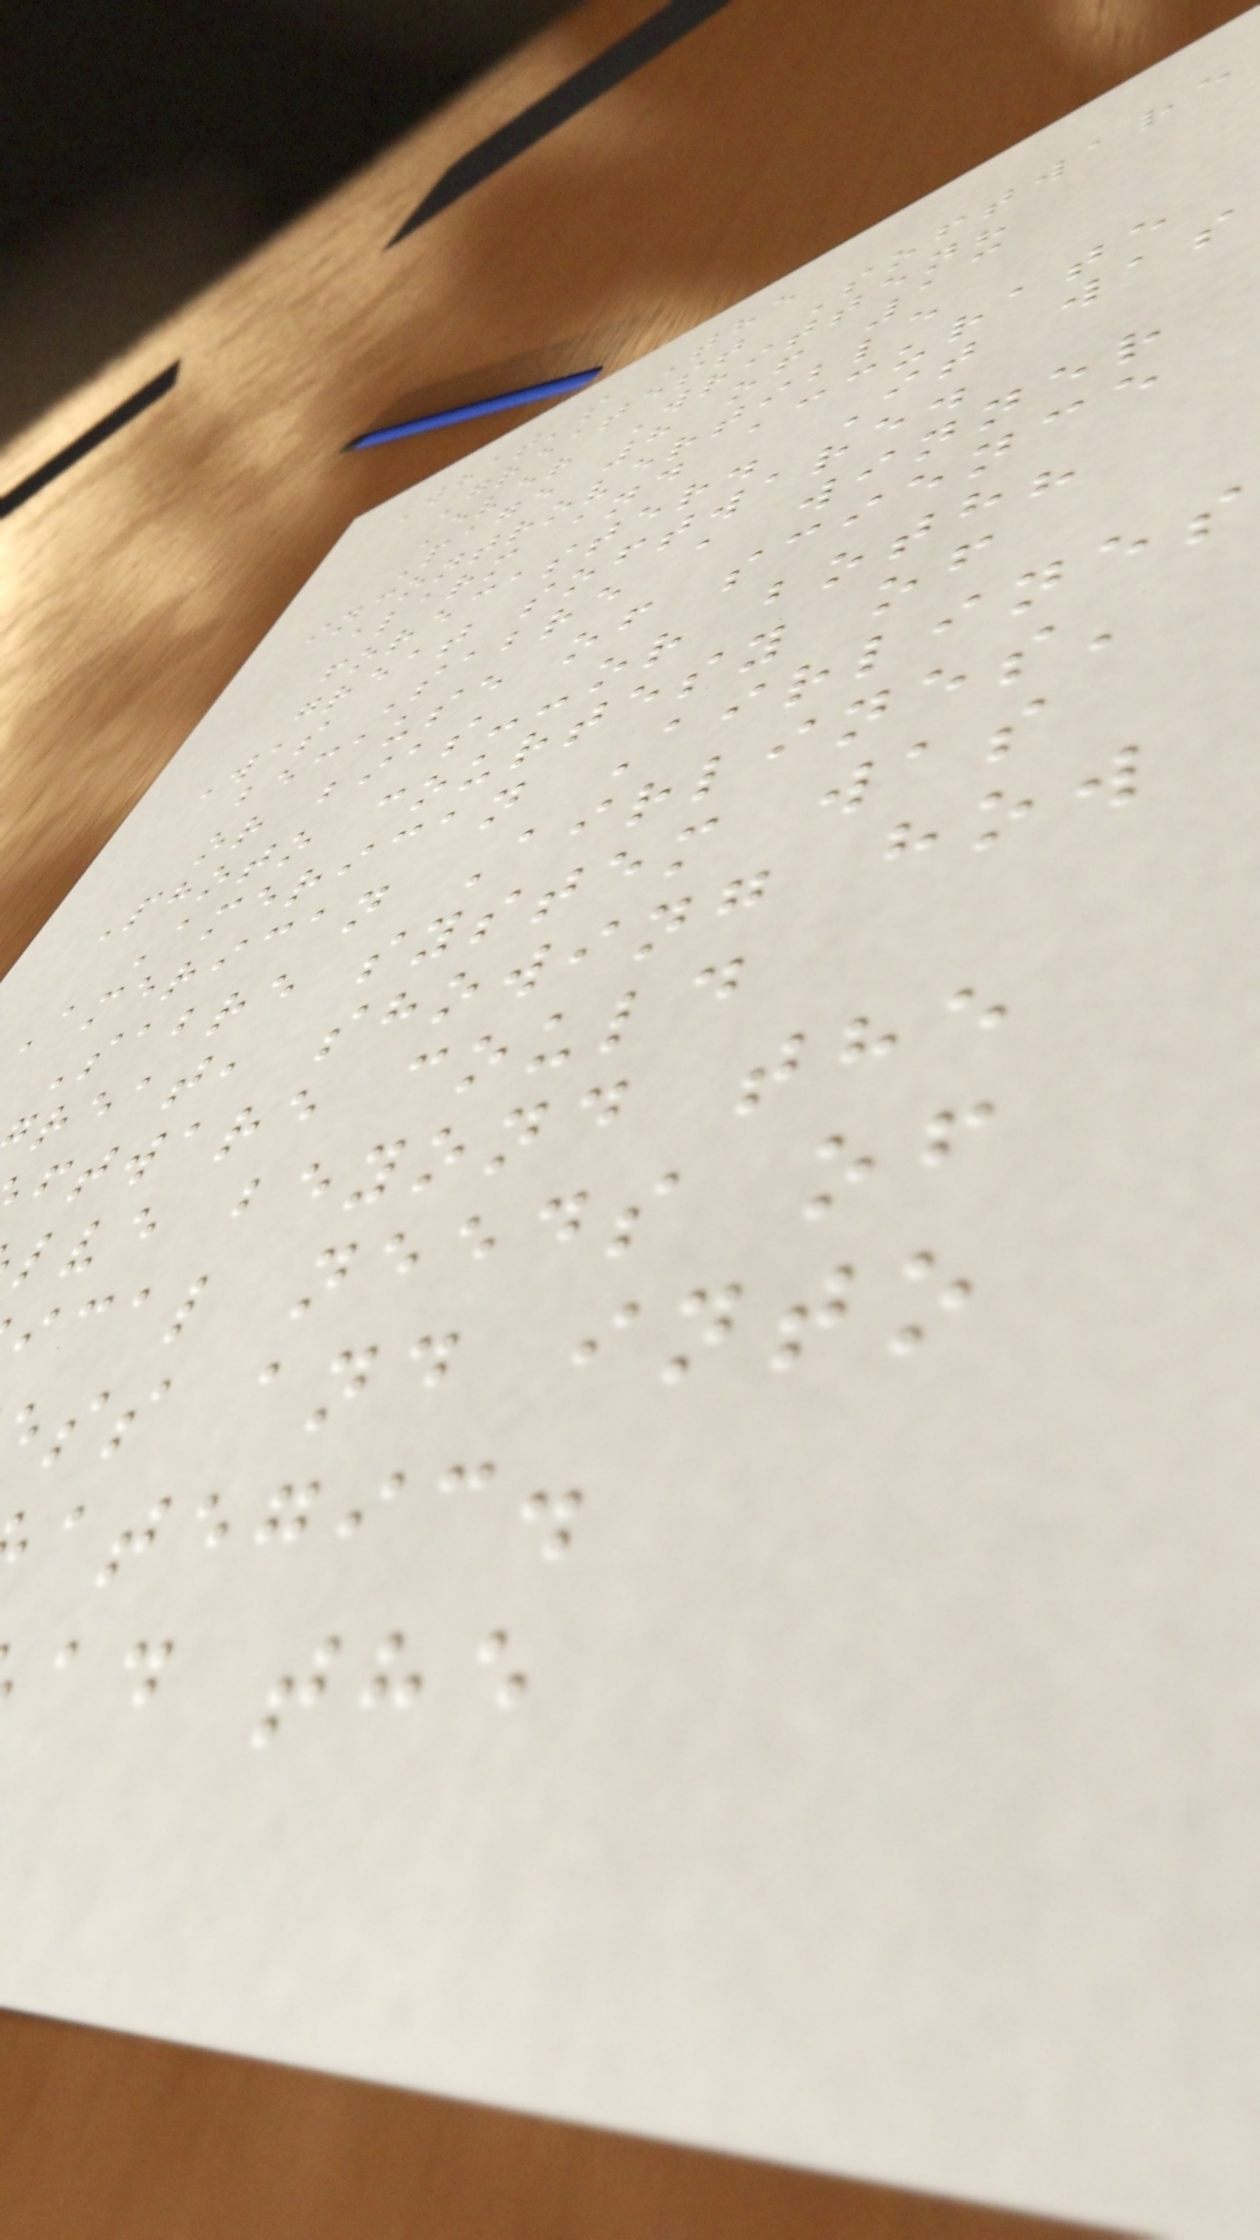What's The
Greatest Software
Ever Written?
Page 8 of 13
incontrovertible
alarm and accurate
forecaster. It was
great software.
Was Sabre a winner
because of science
or bias--or both?
Photo courtesy of
American Airlines
American Airlines'
Sabre system was
reat, showing how
ftware could
lve beyond the
ical needs of
ss and into
ategic.
ad the
